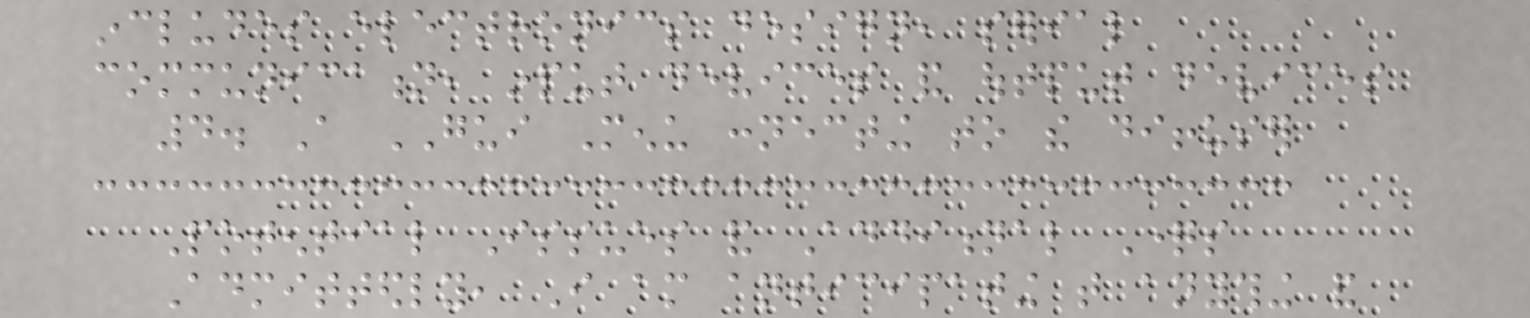includes electronics design, serial
communication, input devices and output devices
4. A GUI Menu connecting to the diffuser
Potential Issues and Additional Questions
Admittedly, I am anticipating that anything and
